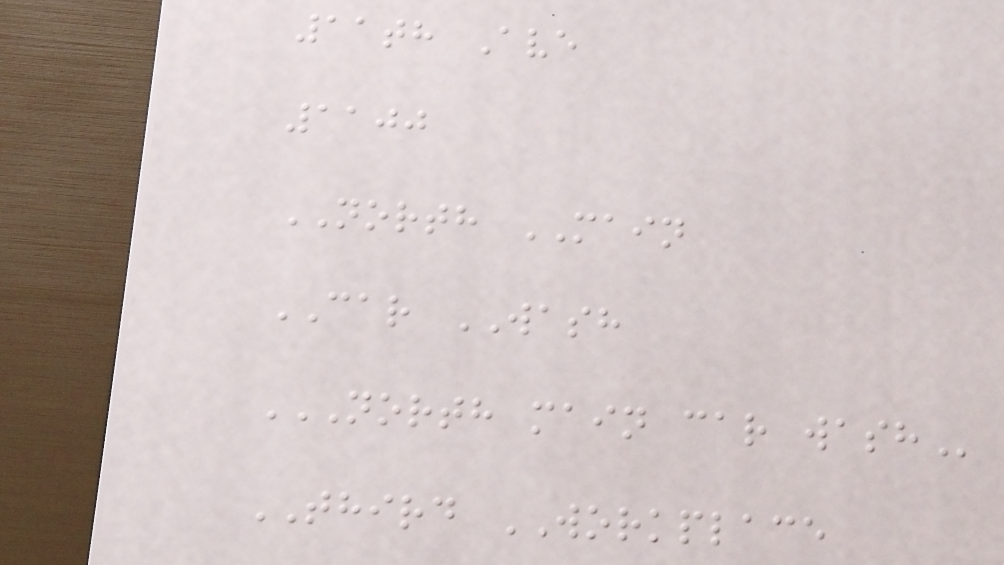11th Ave
1100
NORTH MAIN
CAR WASH
NORTH MAIN CAR WASH
THIRD WORKPLACE
